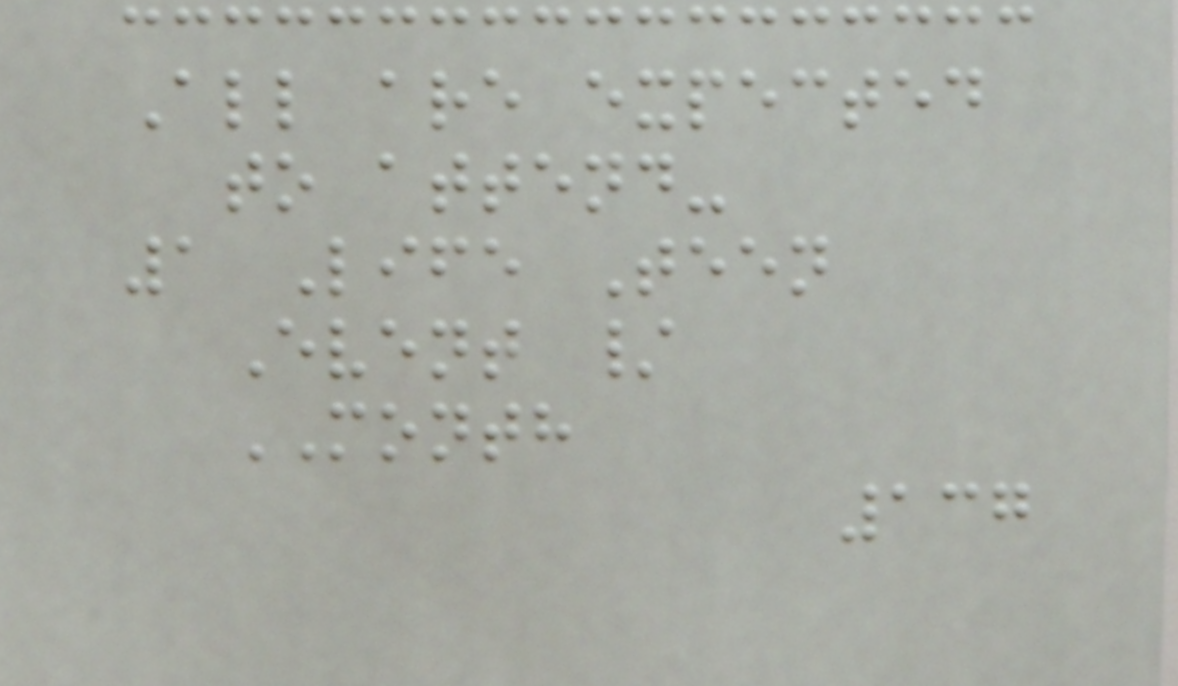All are expected
to attend-
1 Life Teen
Event /
MONTH
137
